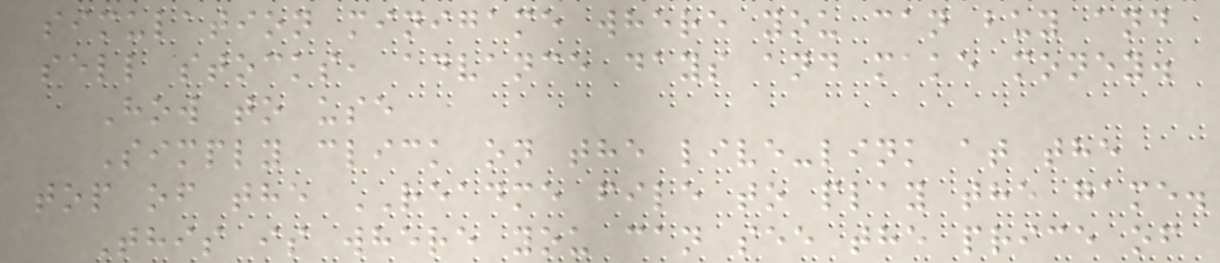simulation minigame where you can buy and
sell stocks, advance days and make money.
How to use
Simply click on the live-link at the
top of the README file to play the game.
This is where you can see the price of
